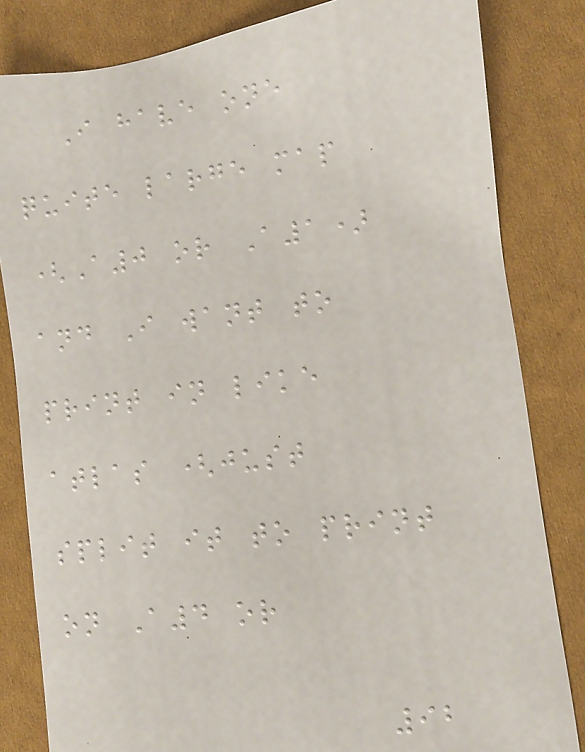I have one
quite large map
(A0 or A1)
and I want to
print in like
atlas (just
split it to print
on A4 or
92
